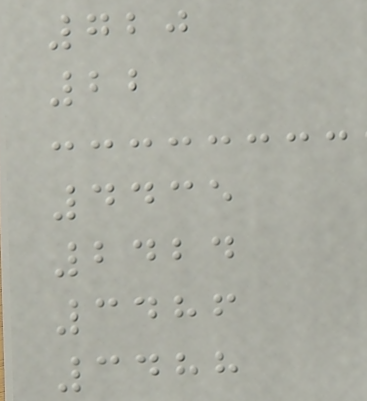720
22
4435
2424
3486
3488
